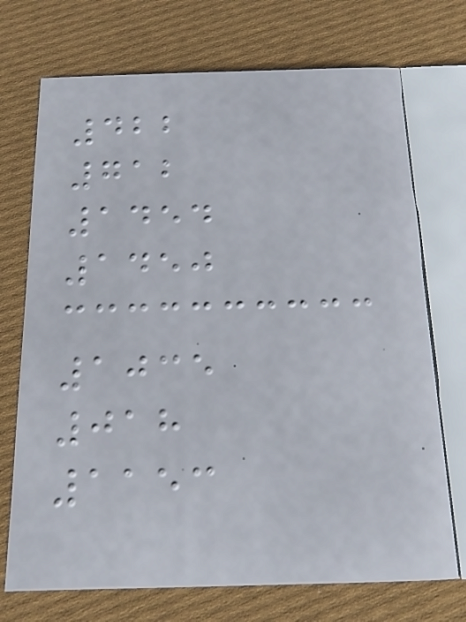422
712
1454
1450
1035
018
1153
